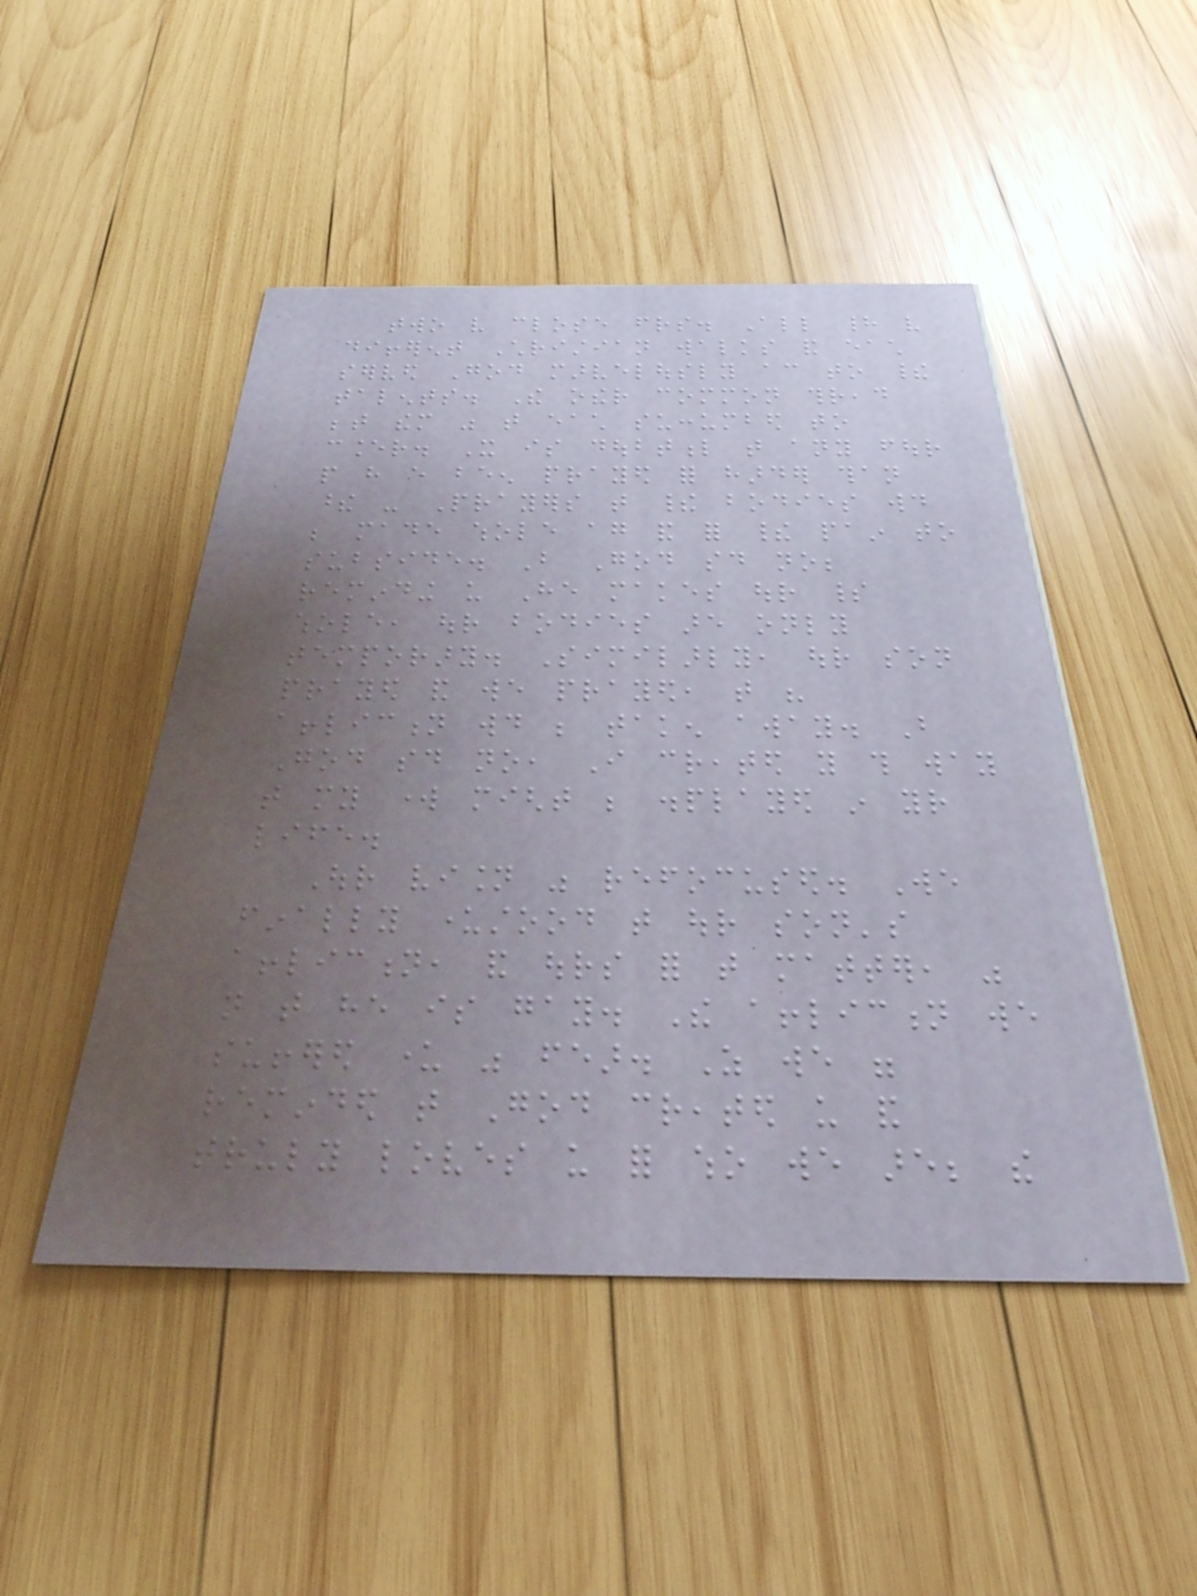two very close friends. All had very
different Christian walks and each
served God marvelously according to their
talents. The other common thread
between them was that each succumbed to
cancer. It is doubtful that any four
people have every been prayed for harder than
these - Prayers that their bodies would
be made whole again and for their pain to
subside. But God said no;
reminding us He makes our spirit
whole, our bodies are only
temporary. Similarly, our son
prayed and we prayed, that his
affliction would be taken away. But
God said no, I created you this way
that my work might be displayed in your
life.
Our vision was refocused. We
finally understood that our son's
affliction, and ours for that matter, was
not that he is gay. The affliction we
suffered under was fear. As we were
reminded that God created us and
truly loves us for who we are; the
